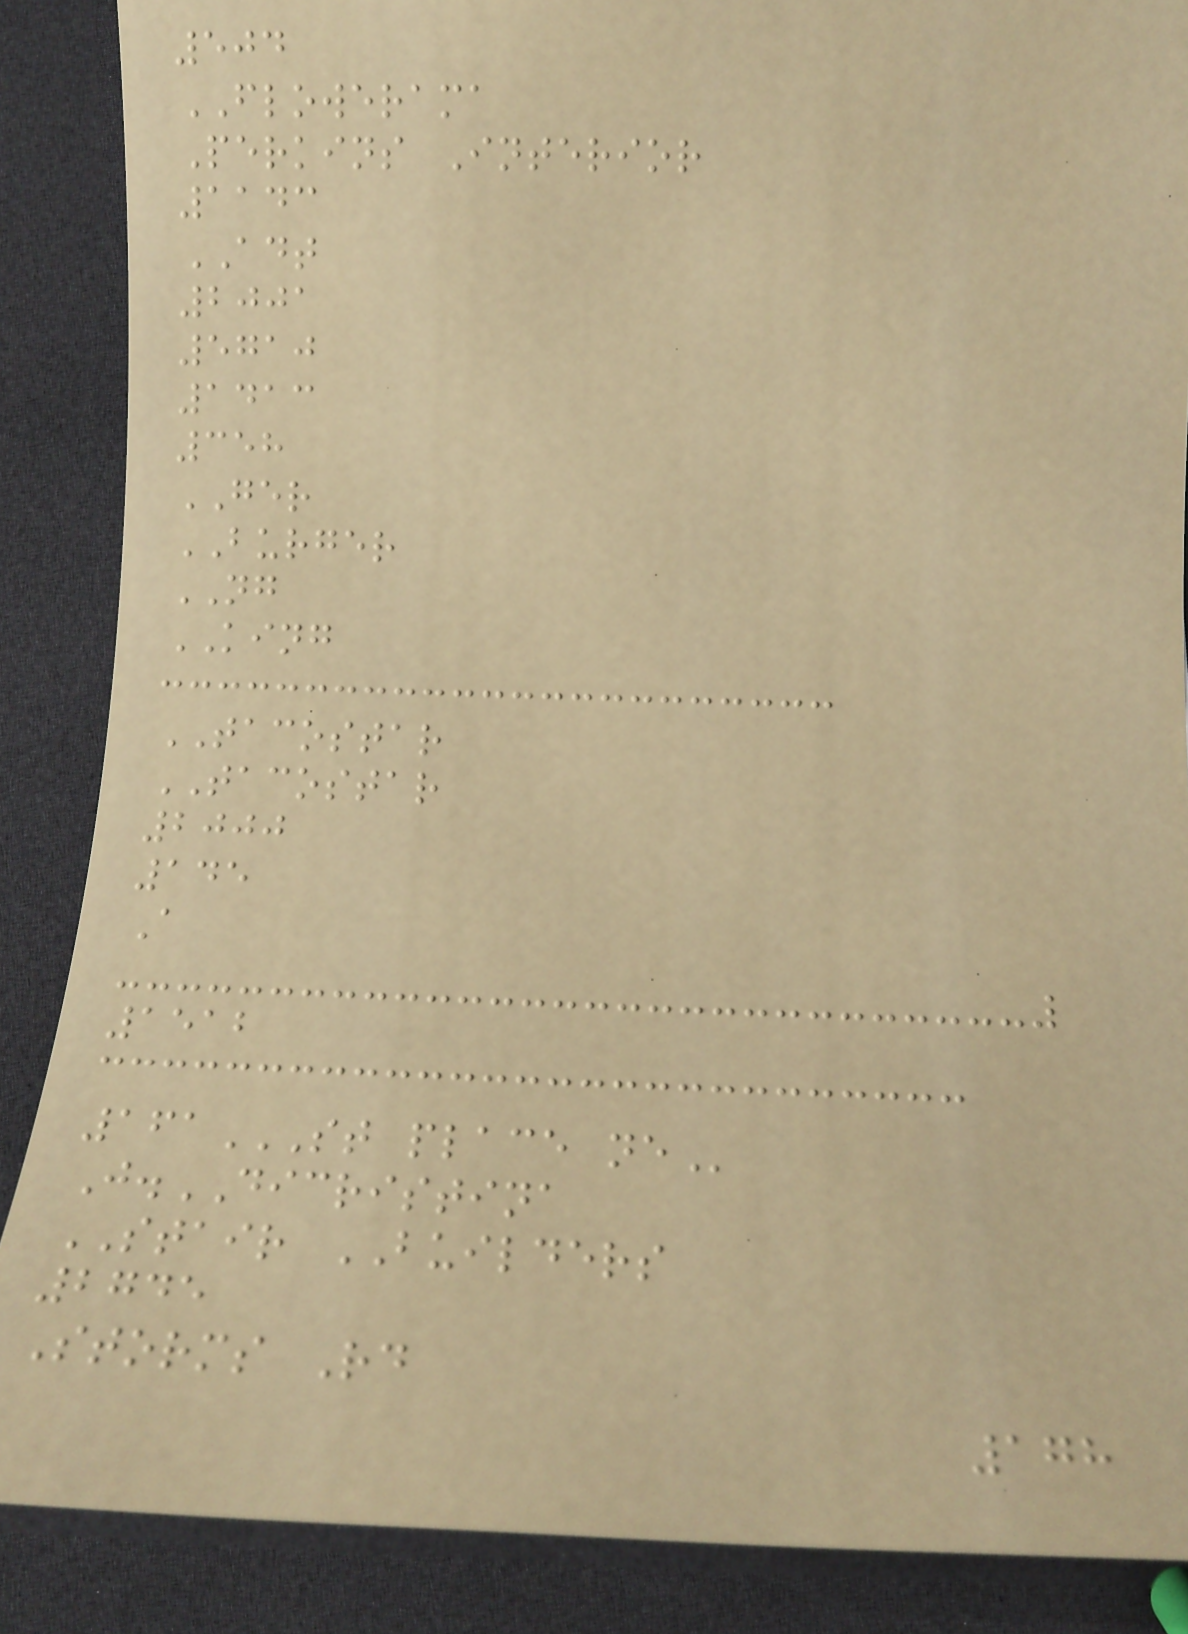504
FLOWERAMA
Perkins Interior
1143
ADT
2001
5710
1413
358
GER
BURGER
NG
KING
TACOSTAR
TACOSTAR
2000
145
A
1512
161ST PLACE NE
J.DICRISTINA
STAIR BUILDERS
2745
Storms Rd
178
